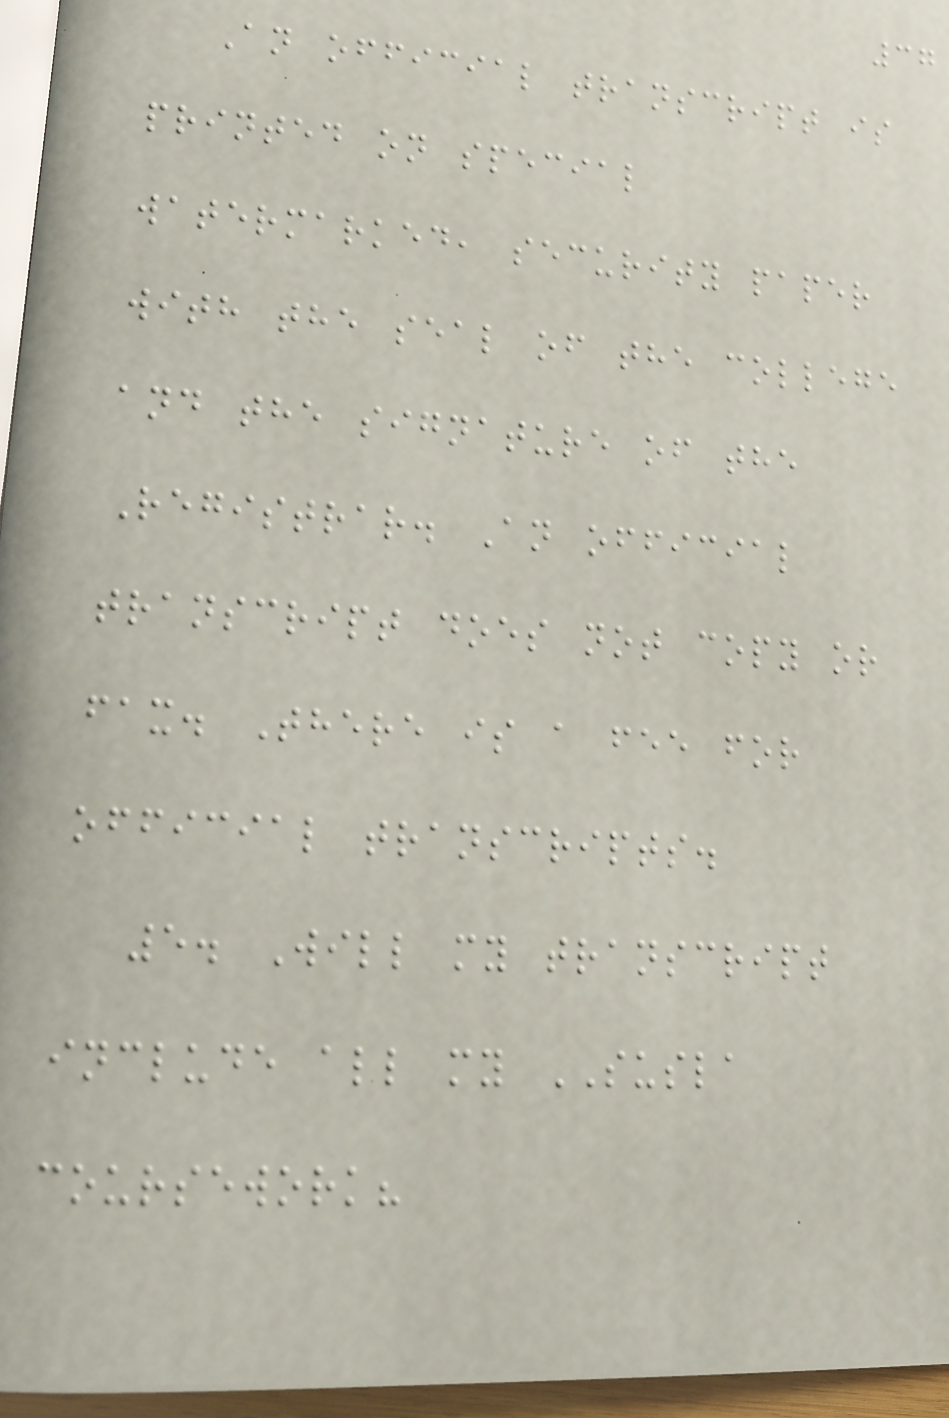37
An official transcript is
printed on special
watermarked, security paper
with the seal of the college
and the signature of the
Registrar. An official
transcript does not copy or
fax. There is a fee for
official transcripts.
5. Will my transcript
include all my SUSLA
coursework?
